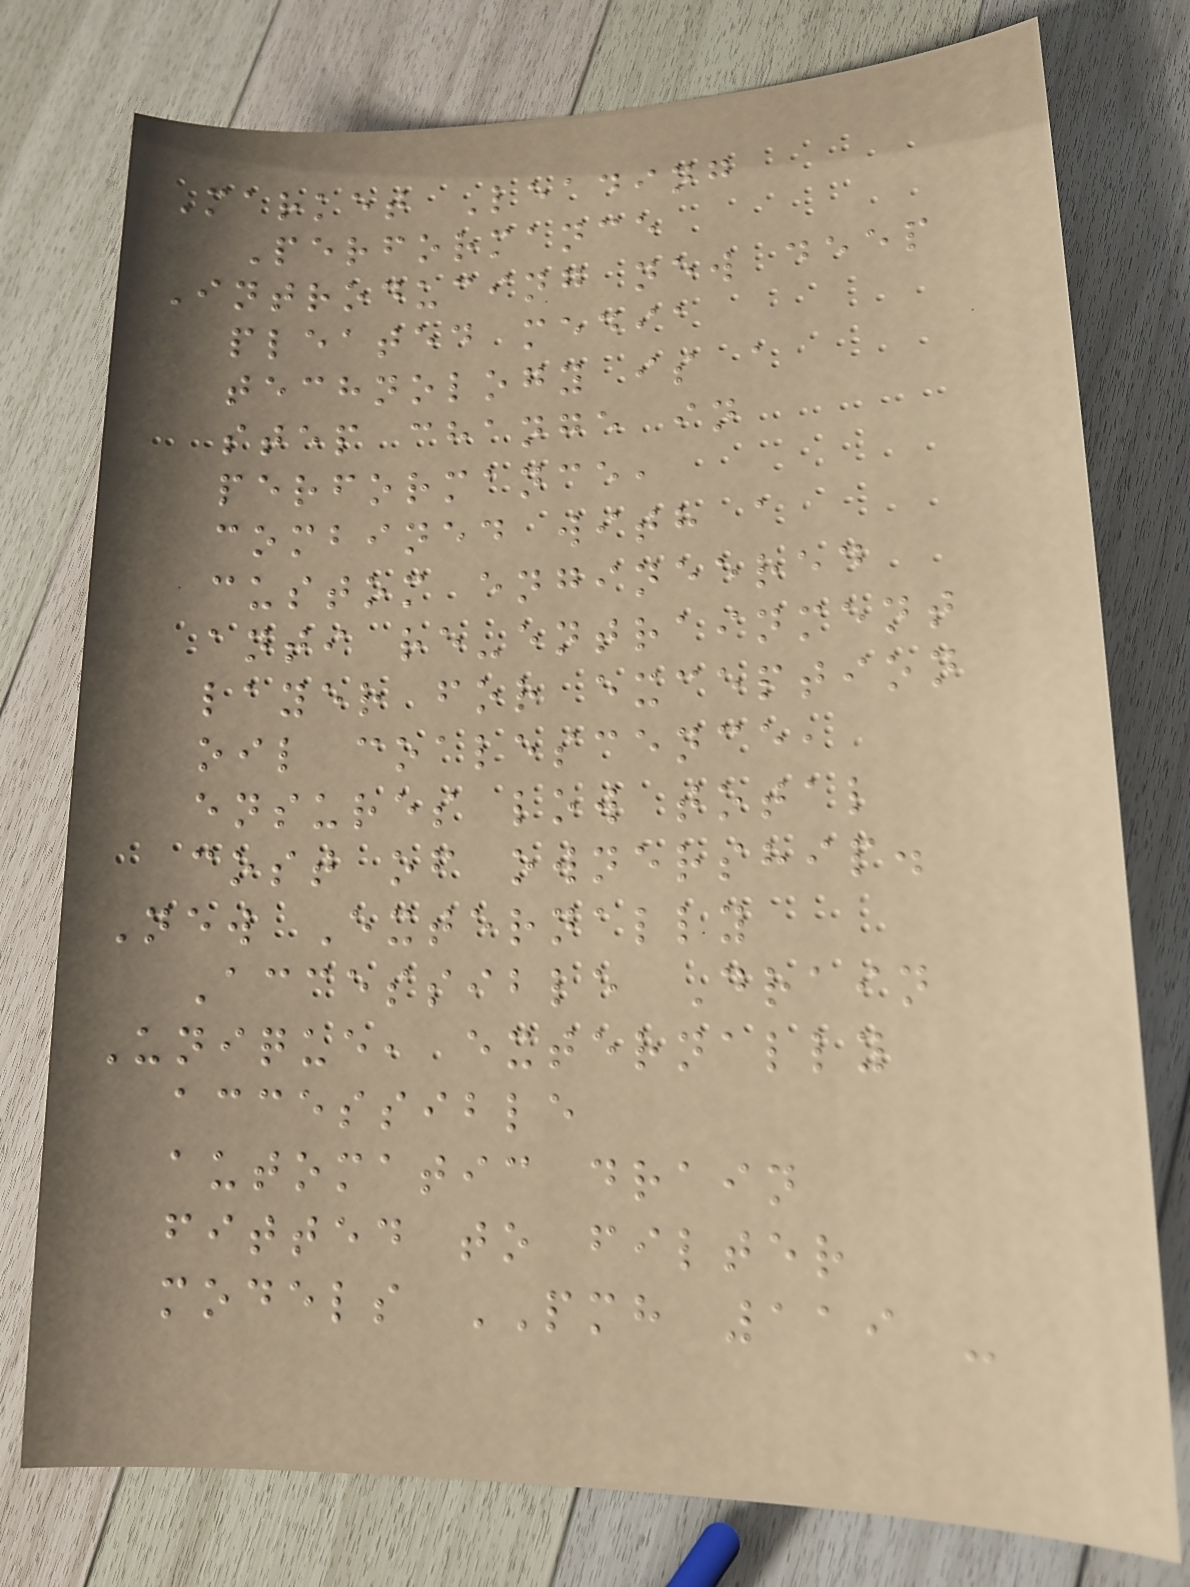Market Leading
Performance
Introducing new deep
pleated media
technology is a
step change in
performance,
combined with a
custom engineered
anti re-entrainment
layer for exception
oil coalescence,
ensures low total
cost of ownership.
New Externally
Accessible Drain
Unique, externally
accessible
automatic drain
fitted to filter
models PMH 119 -
